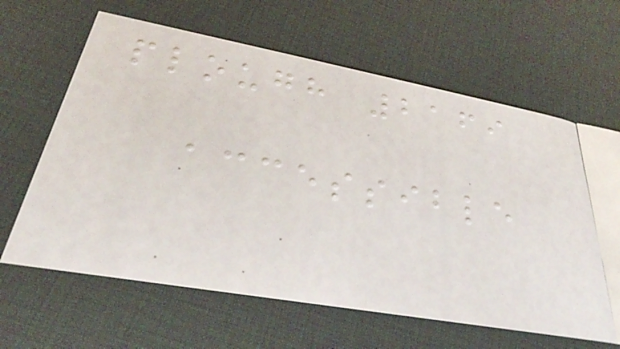plough 2169
accessible
